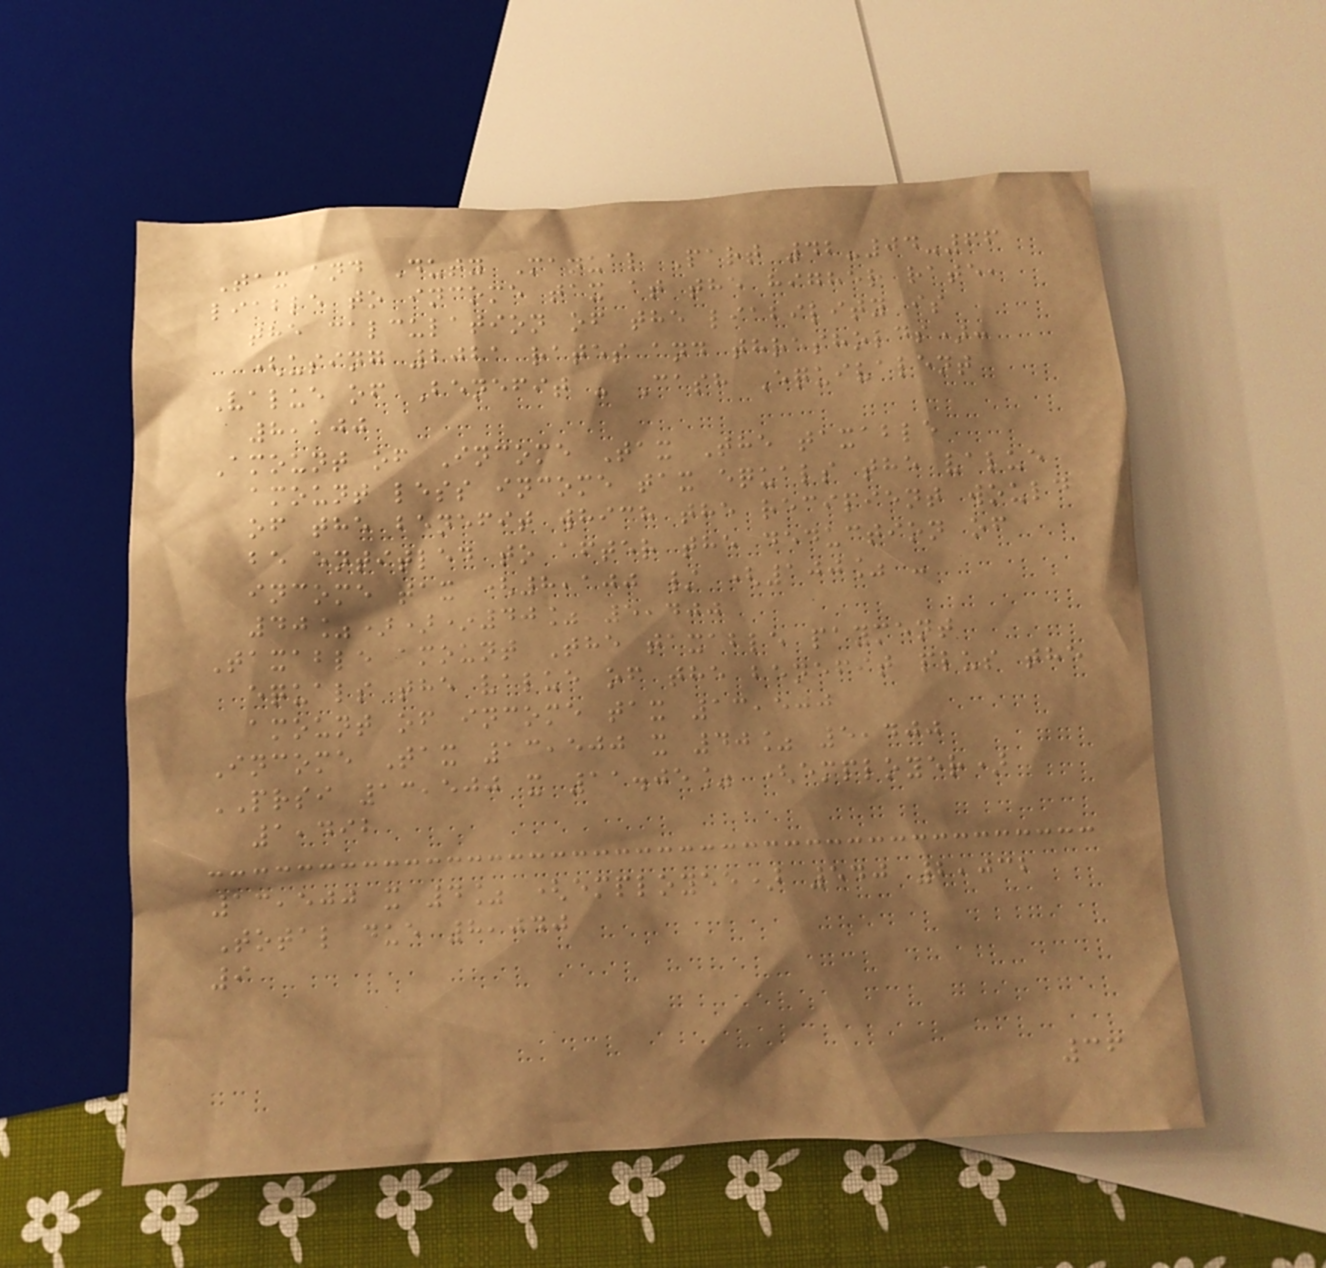Tax and Duty Manual Part 42-04-66
liable to income tax at the higher rate,
the calculation of the liability is
(using 2021 rates and thresholds):
Value of Benefit - Cash Equivalent
8,100
Amount of Income Tax The taxable
amount less income tax equals the value
of the benefit which the recipient would
be entitled to after the deduction of
income tax (8,100 / (100% -
40%))*40% 5,400
Taxable amount The taxable payment
equals the value of the benefit plus the
amount of income tax 13,500
Income Tax 13,500 x 40% 5,400
PRSI 13,500 x 11.05% (employer)
1,492
13,500 x 4% (employee) 540 2,032
Total due 8,040
9
36
